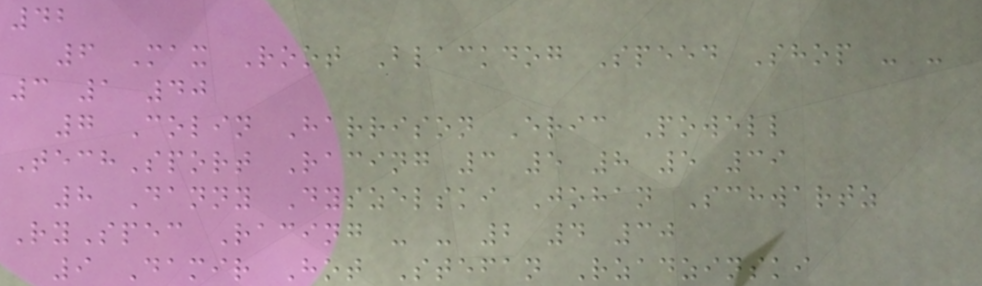42
6 Max Root Blackdog Speed Shop - -
3 1 40
7 Colin Harrison Eric Powell
TechSport Racing 3 5 8 5 39
8 Danny Dyszelski Johan Schwartz
RySpec Racing - - 2 4 30
9 Damir Hot Stefan Rzadzinski
